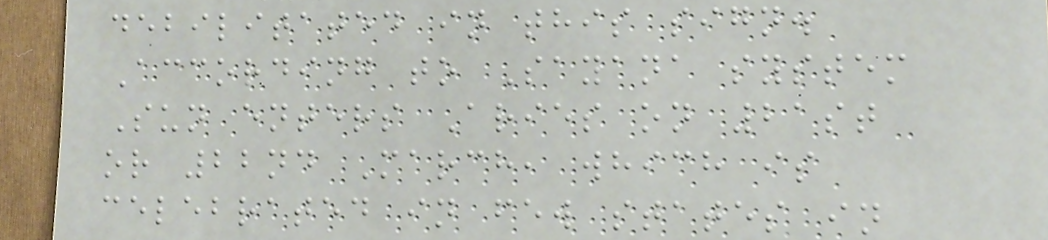debilitated in this sign.
According to Sayana system
Sun enters Aries on 21st
or 22nd March, which is
celebrated in few states in
